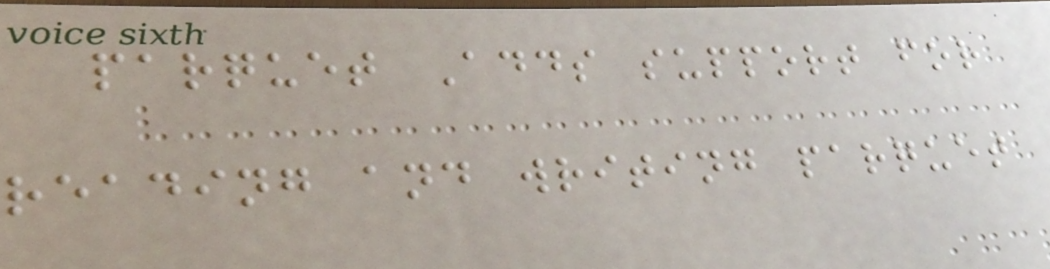parquet Adds support for
reading and writing parquet
